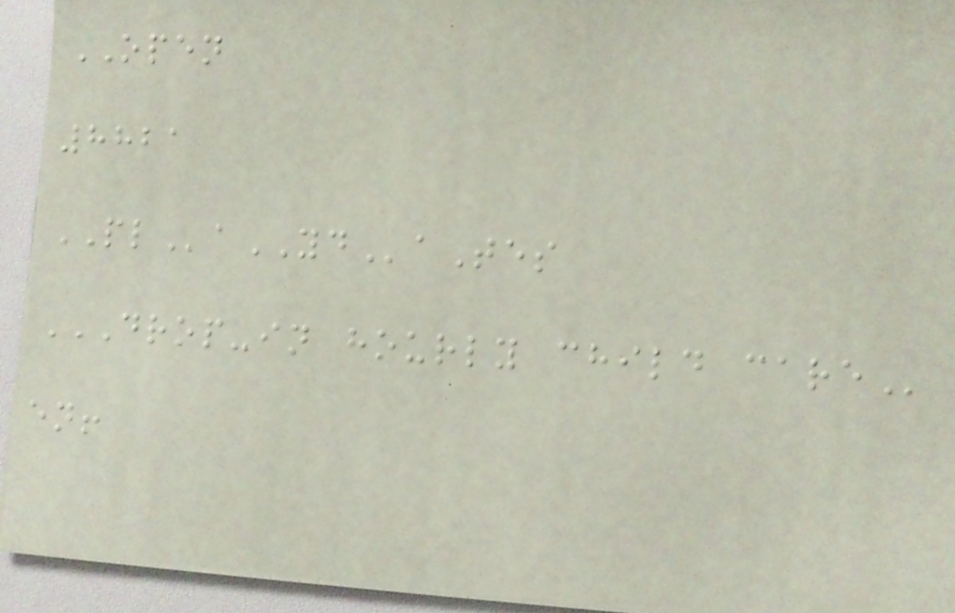OPEN
8821
PLaYDaTes
DROP-IN HOURLY CHILD CARE
en!
